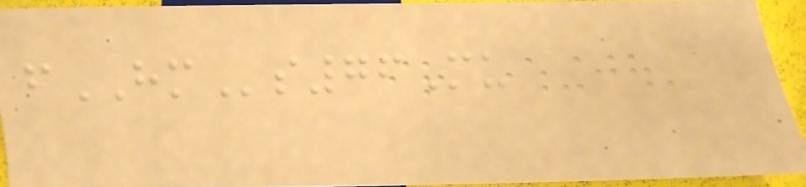fHMs76Mu
